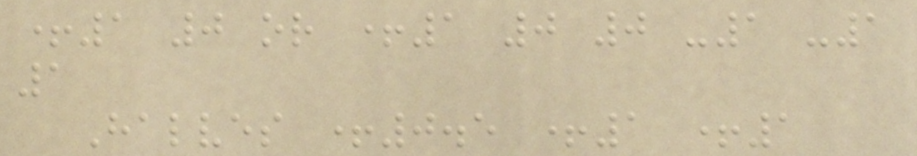+1 0 or +1 0 0 -1 -1
1
Halves +0.5 +1 +1
